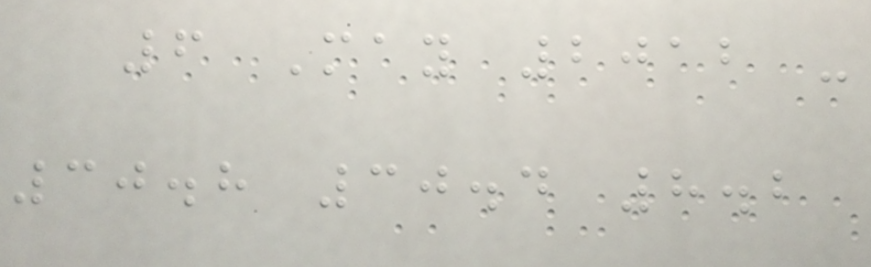6 May 2012 -
30.8 30.4 8.2
